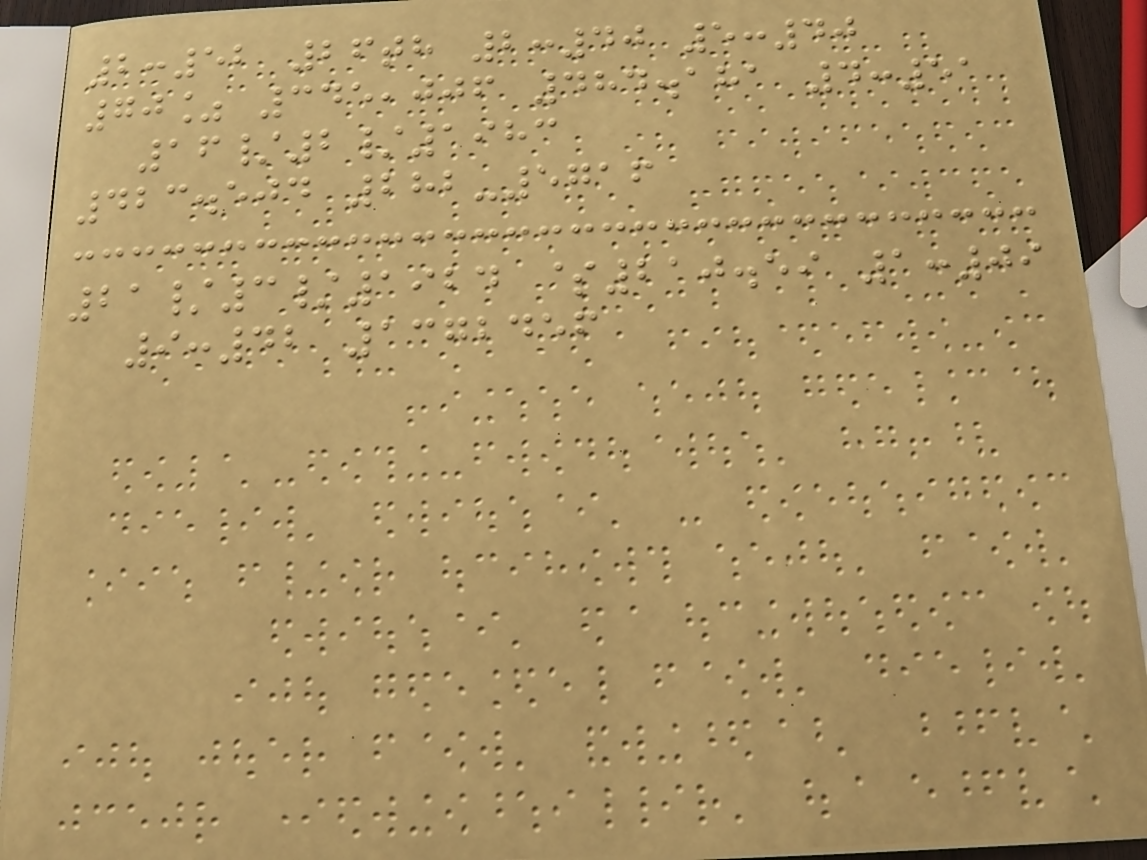2:52 26th 2:40 5:40
70% 345,006 484.181 4:51
16/2/1983
423.504 282-5716
21/3/1924 $210.59 1:09
9:42 1372456
